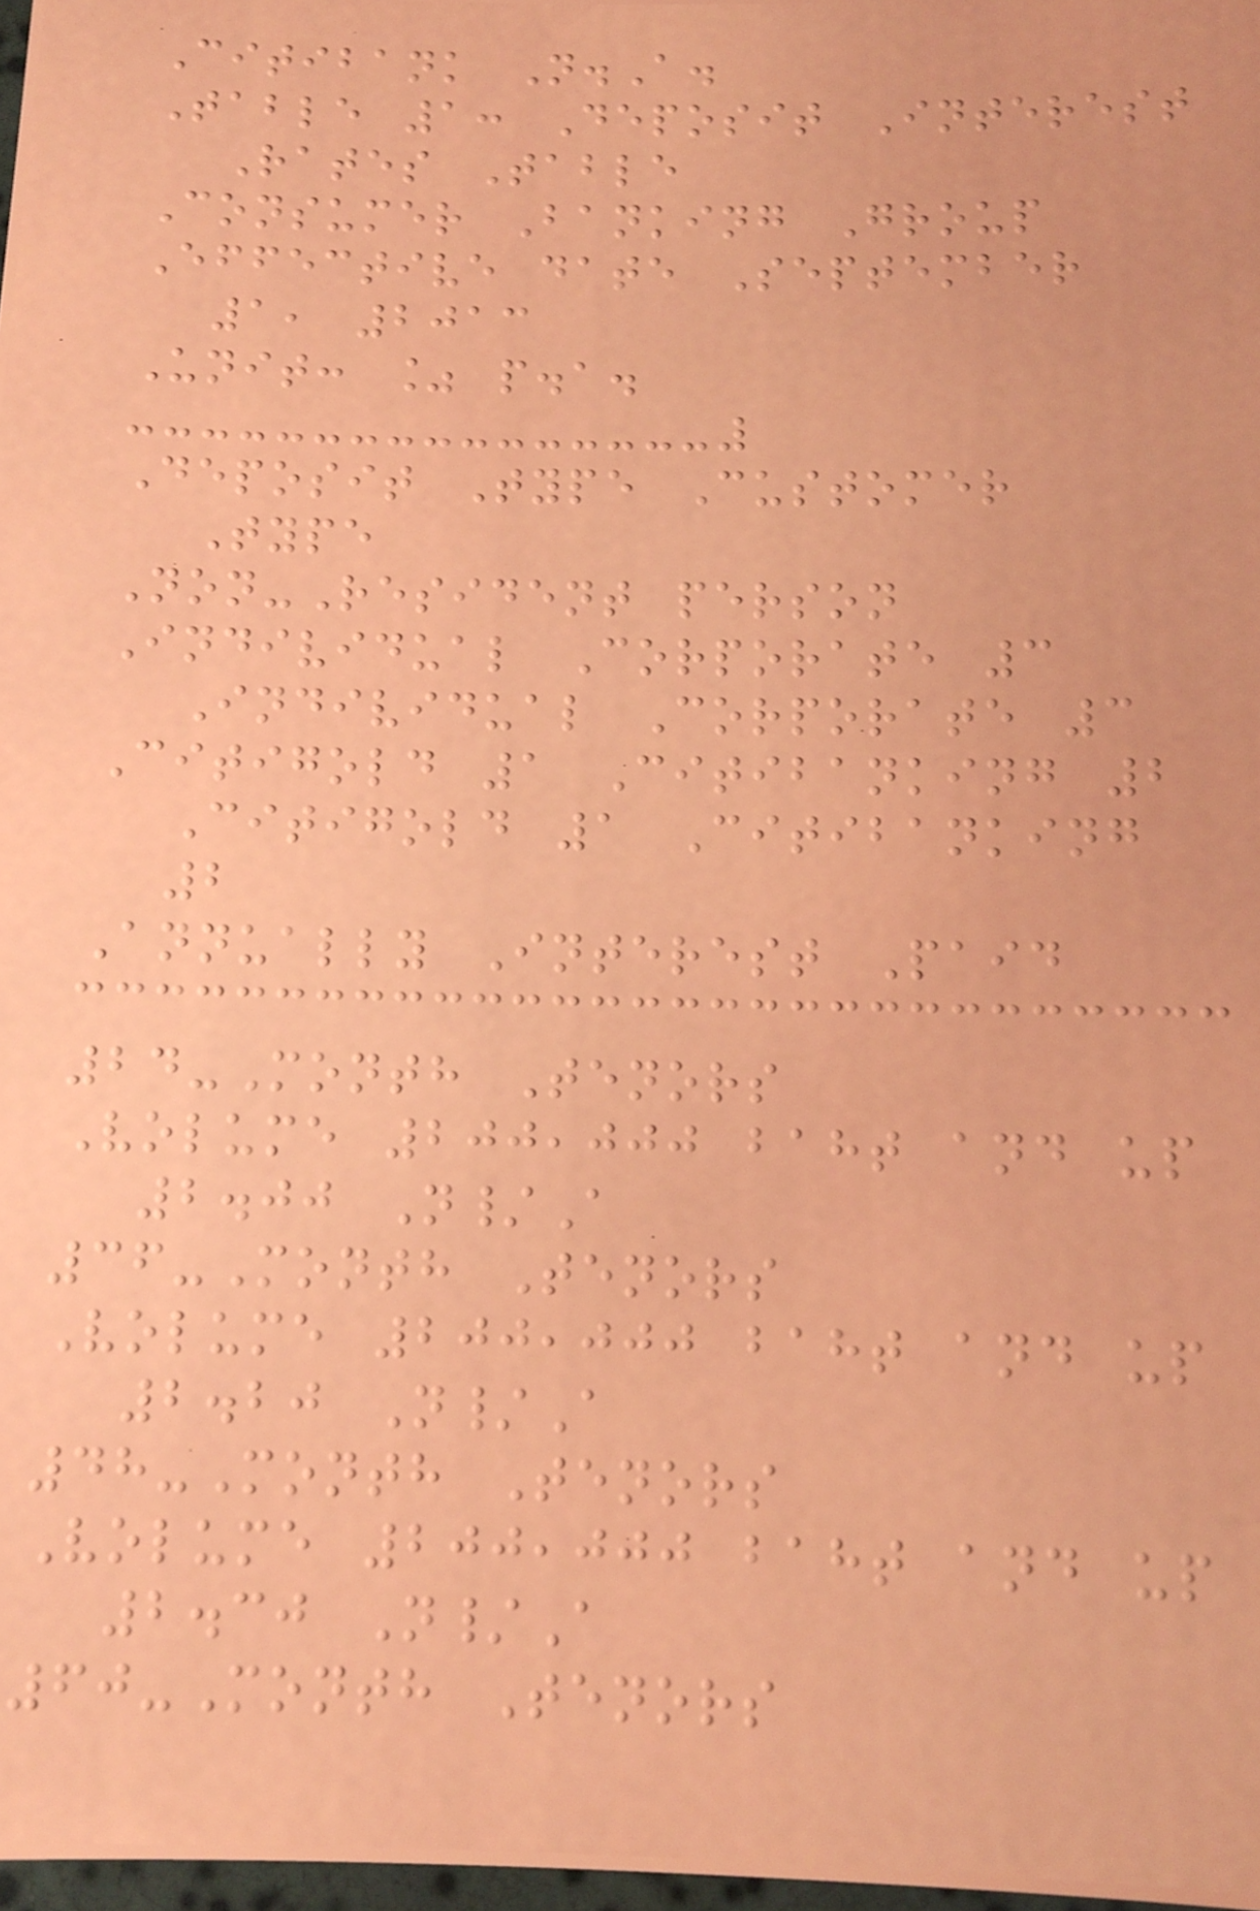Citibank N.A.
Table 1: Deposit Interest
Rates Table
Consumer Banking Group
Effective date September
1, 2013
Unit: % p.a.
Deposit Type Customer
Type
Non-Resident person
Individual Corporate 3
Individual Corporate 3
Citigold 1 Citibanking 2
Citigold 1 Citibanking
2
Annually Interest Paid
24-Month Tenors
Volume 200,000 baht and up
2.00 N/A
36-Month Tenors
Volume 200,000 baht and up
2.20 N/A
48-Month Tenors
Volume 200,000 baht and up
2.30 N/A
60-Month Tenors
